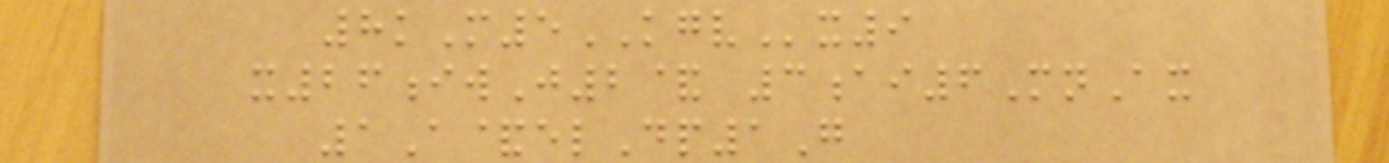8kM5KGVx9
x26iwJ2& 3ai6MnAx
1A&elDp1G
